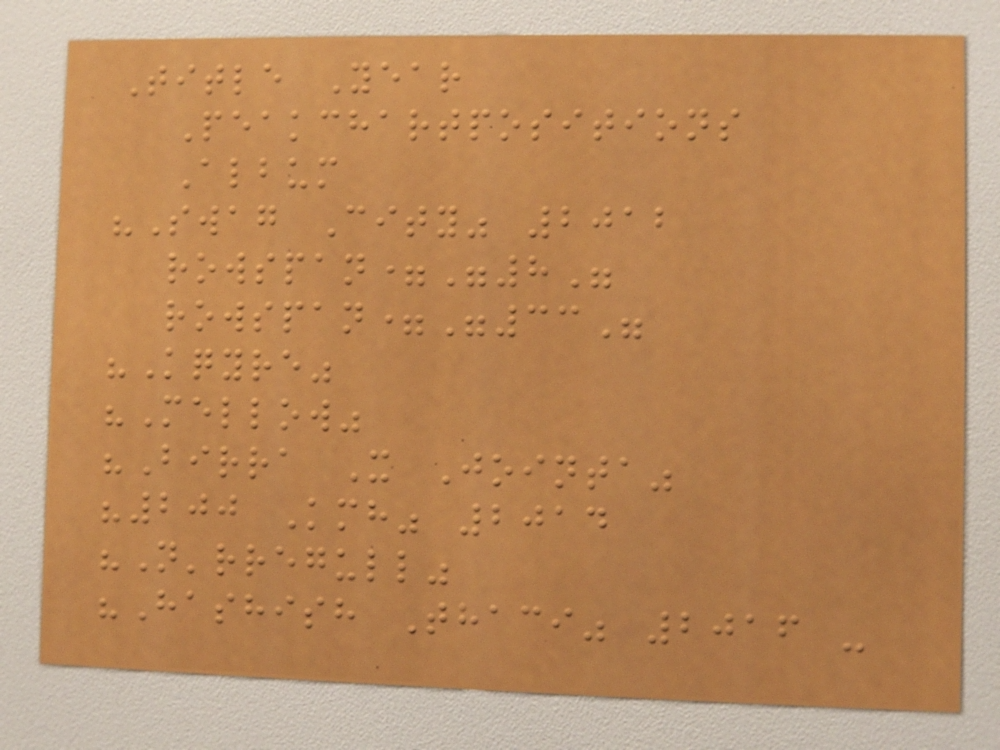Title Year
Peakchartpositions
Album
"Swag City" 2012
rowspan="8"
rowspan="33"
"Kqyre"
"Mellow"
"Birra X Jointa"
"200 Kmh" 2014
"N'rregull"
"Hashish Thaci" 2016 -
